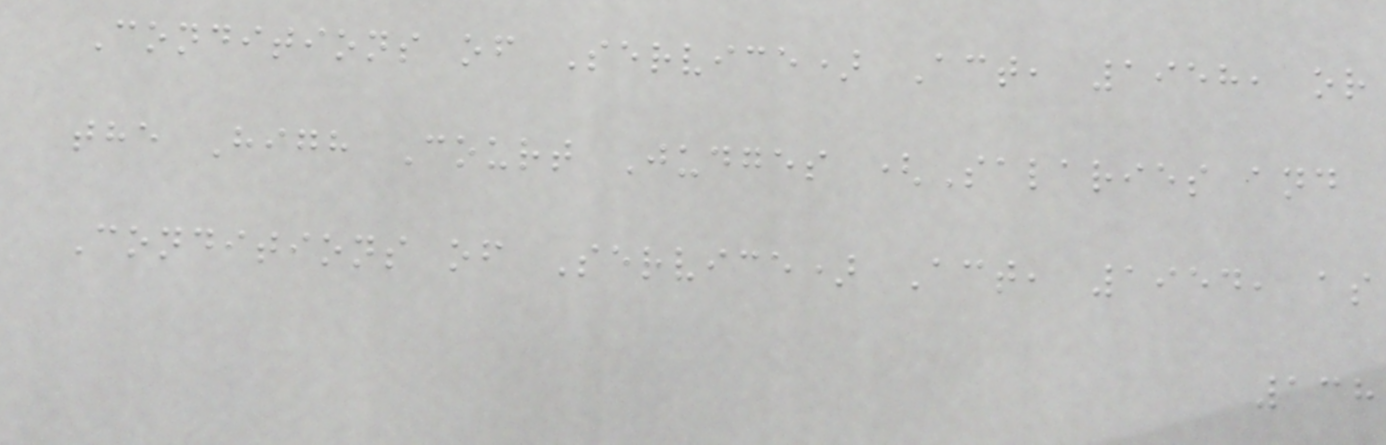Conditions of Service) Act, 1958, or
the High Court Judges (Salaries and
Conditions of Service) Act, 1954, as
138
